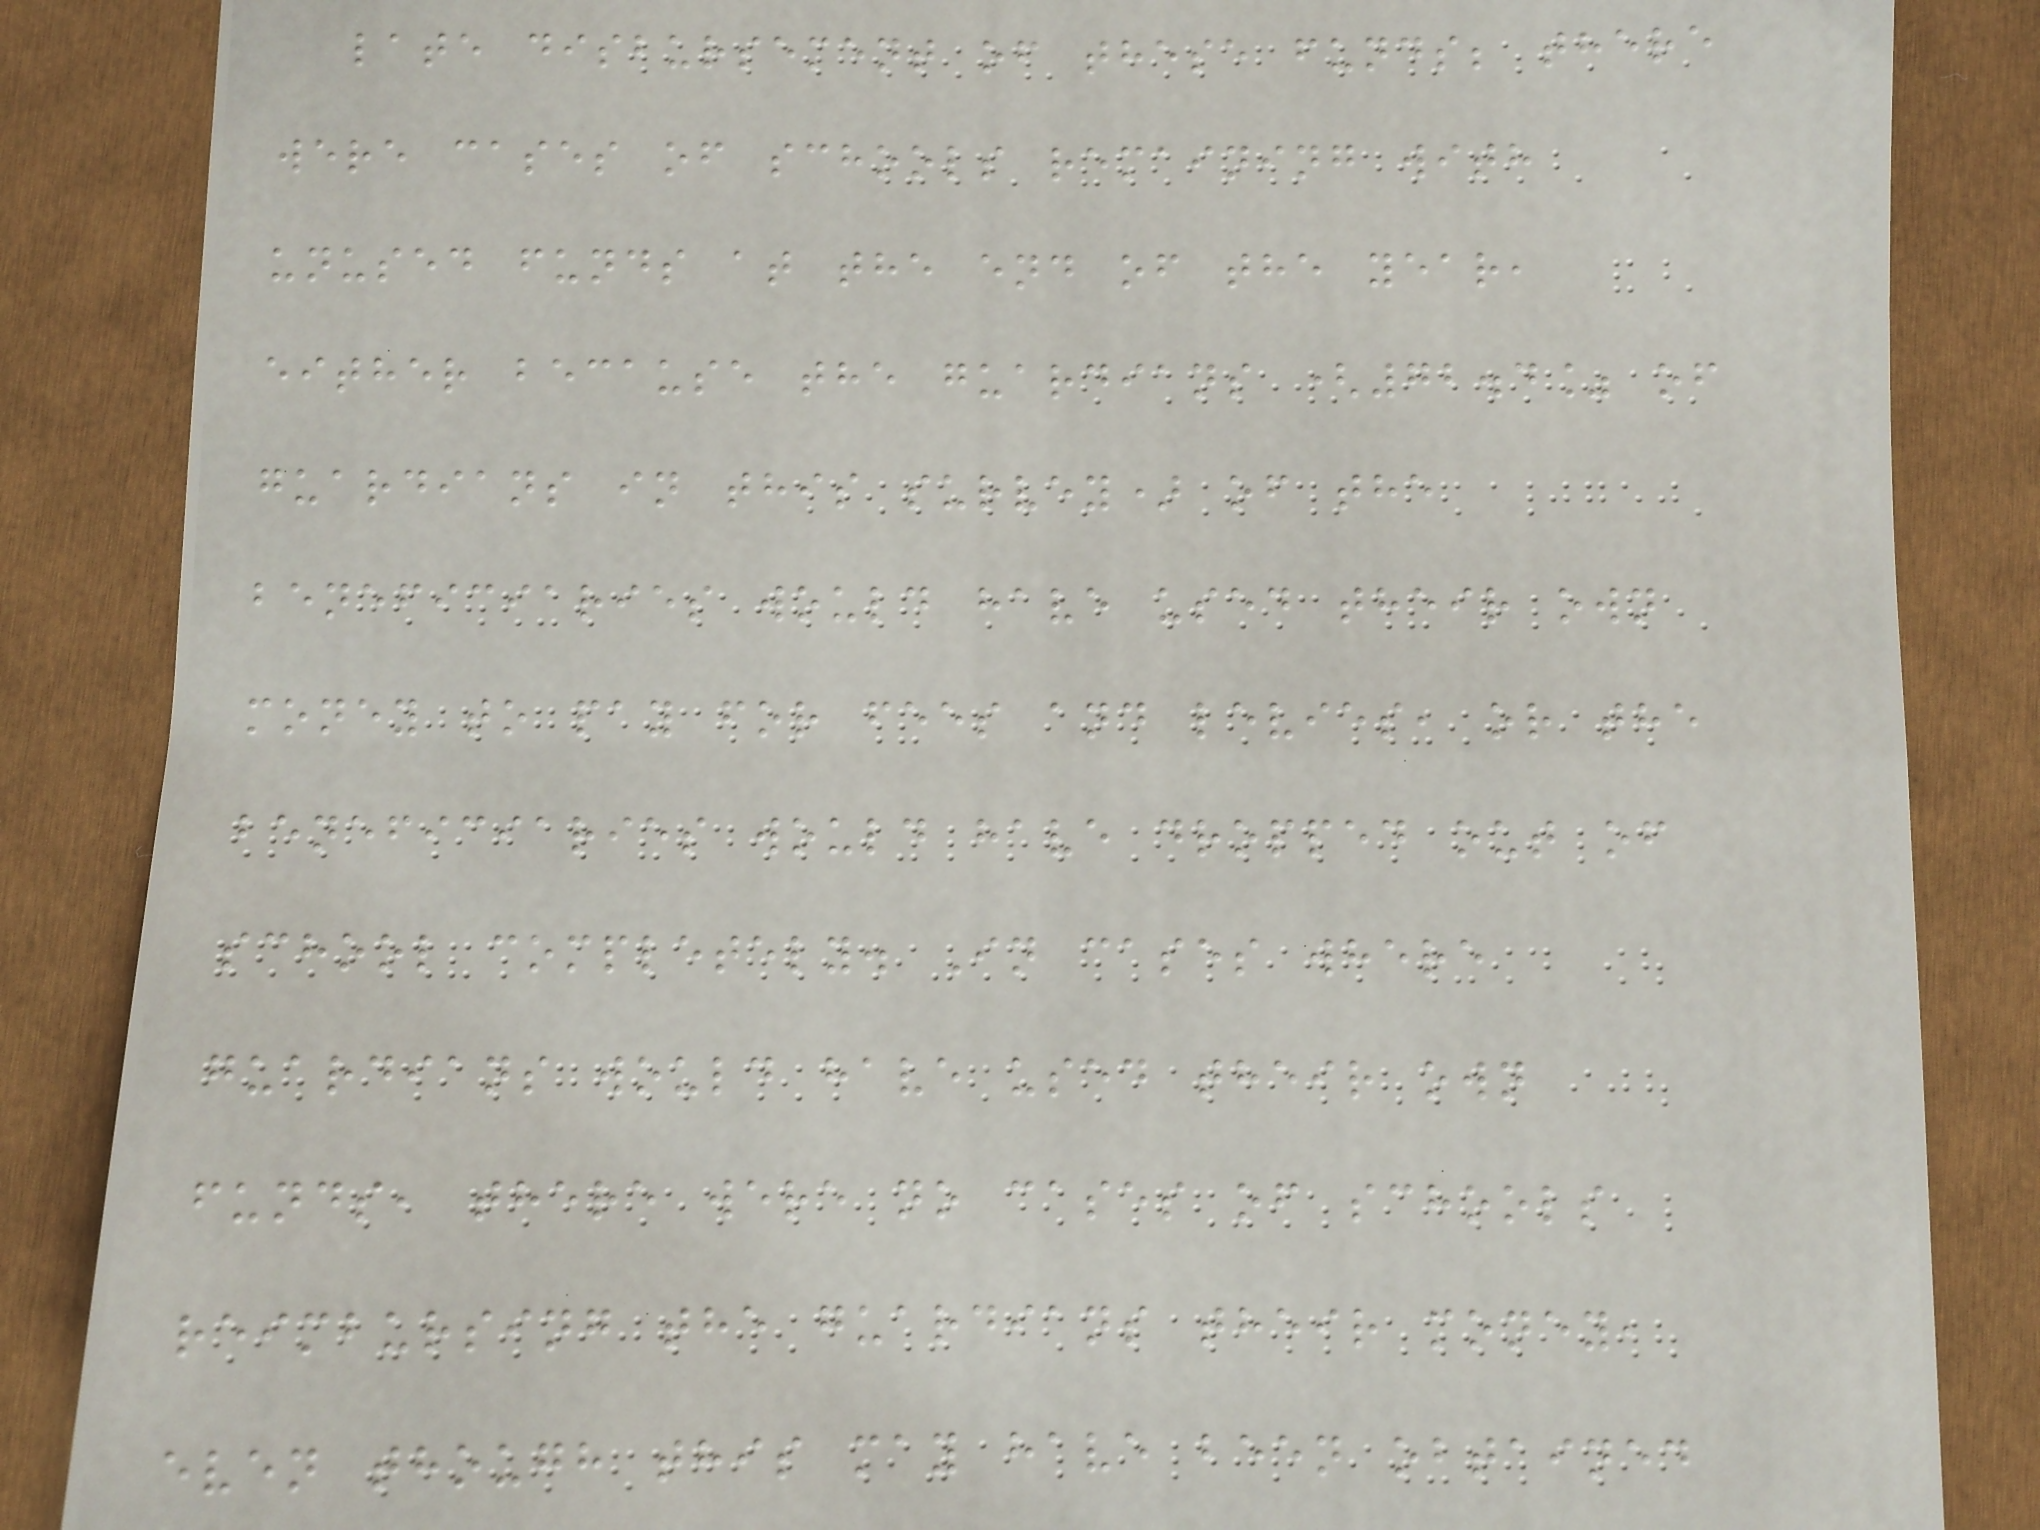late disbursement of these funds; there
were cases of schools remaining with
unused funds at the end of the year,
either because the guardians (72.4% of
guardians in this survey) of the
beneficiaries would have used their own
money to pay for fees and levies, or the
beneficiaries would have dropped out of
school completely. In cases where
guardians would have used their own
funds, there were no cases of schools
reimbursing the guardians their money,
even though this may have been obtained
